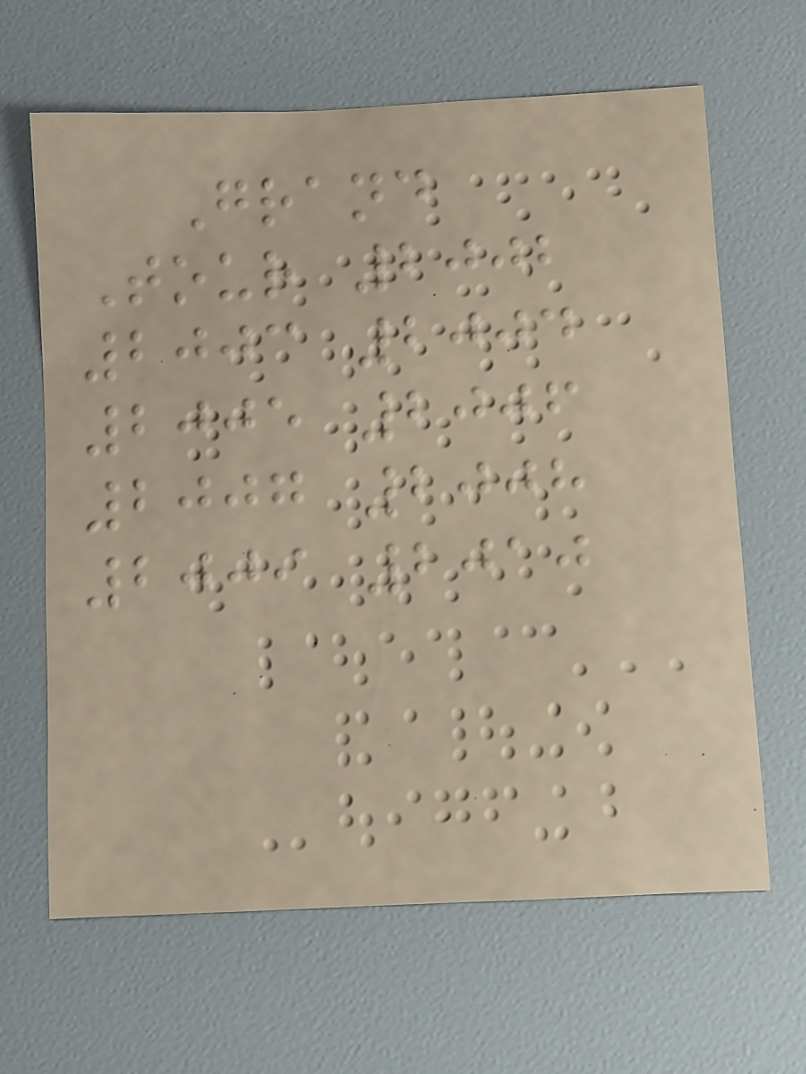Grand
Tour 2002
2003 2004
2005 2006
2007 2008
2009 2010
